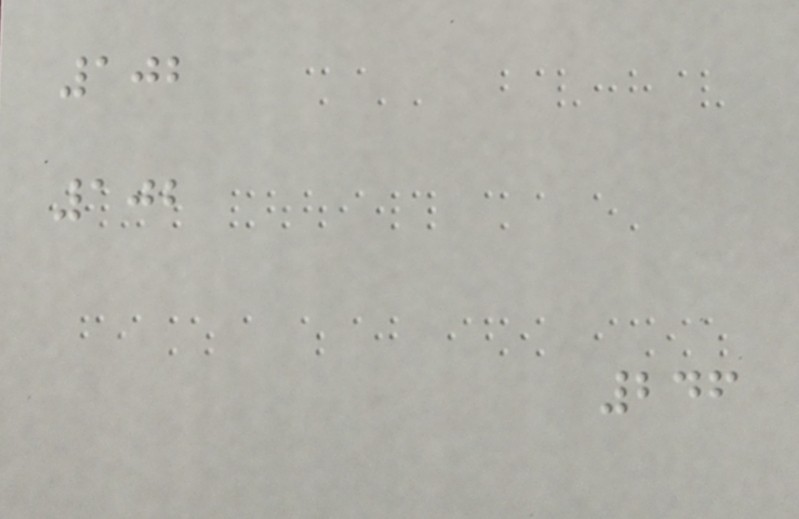102
102
246
